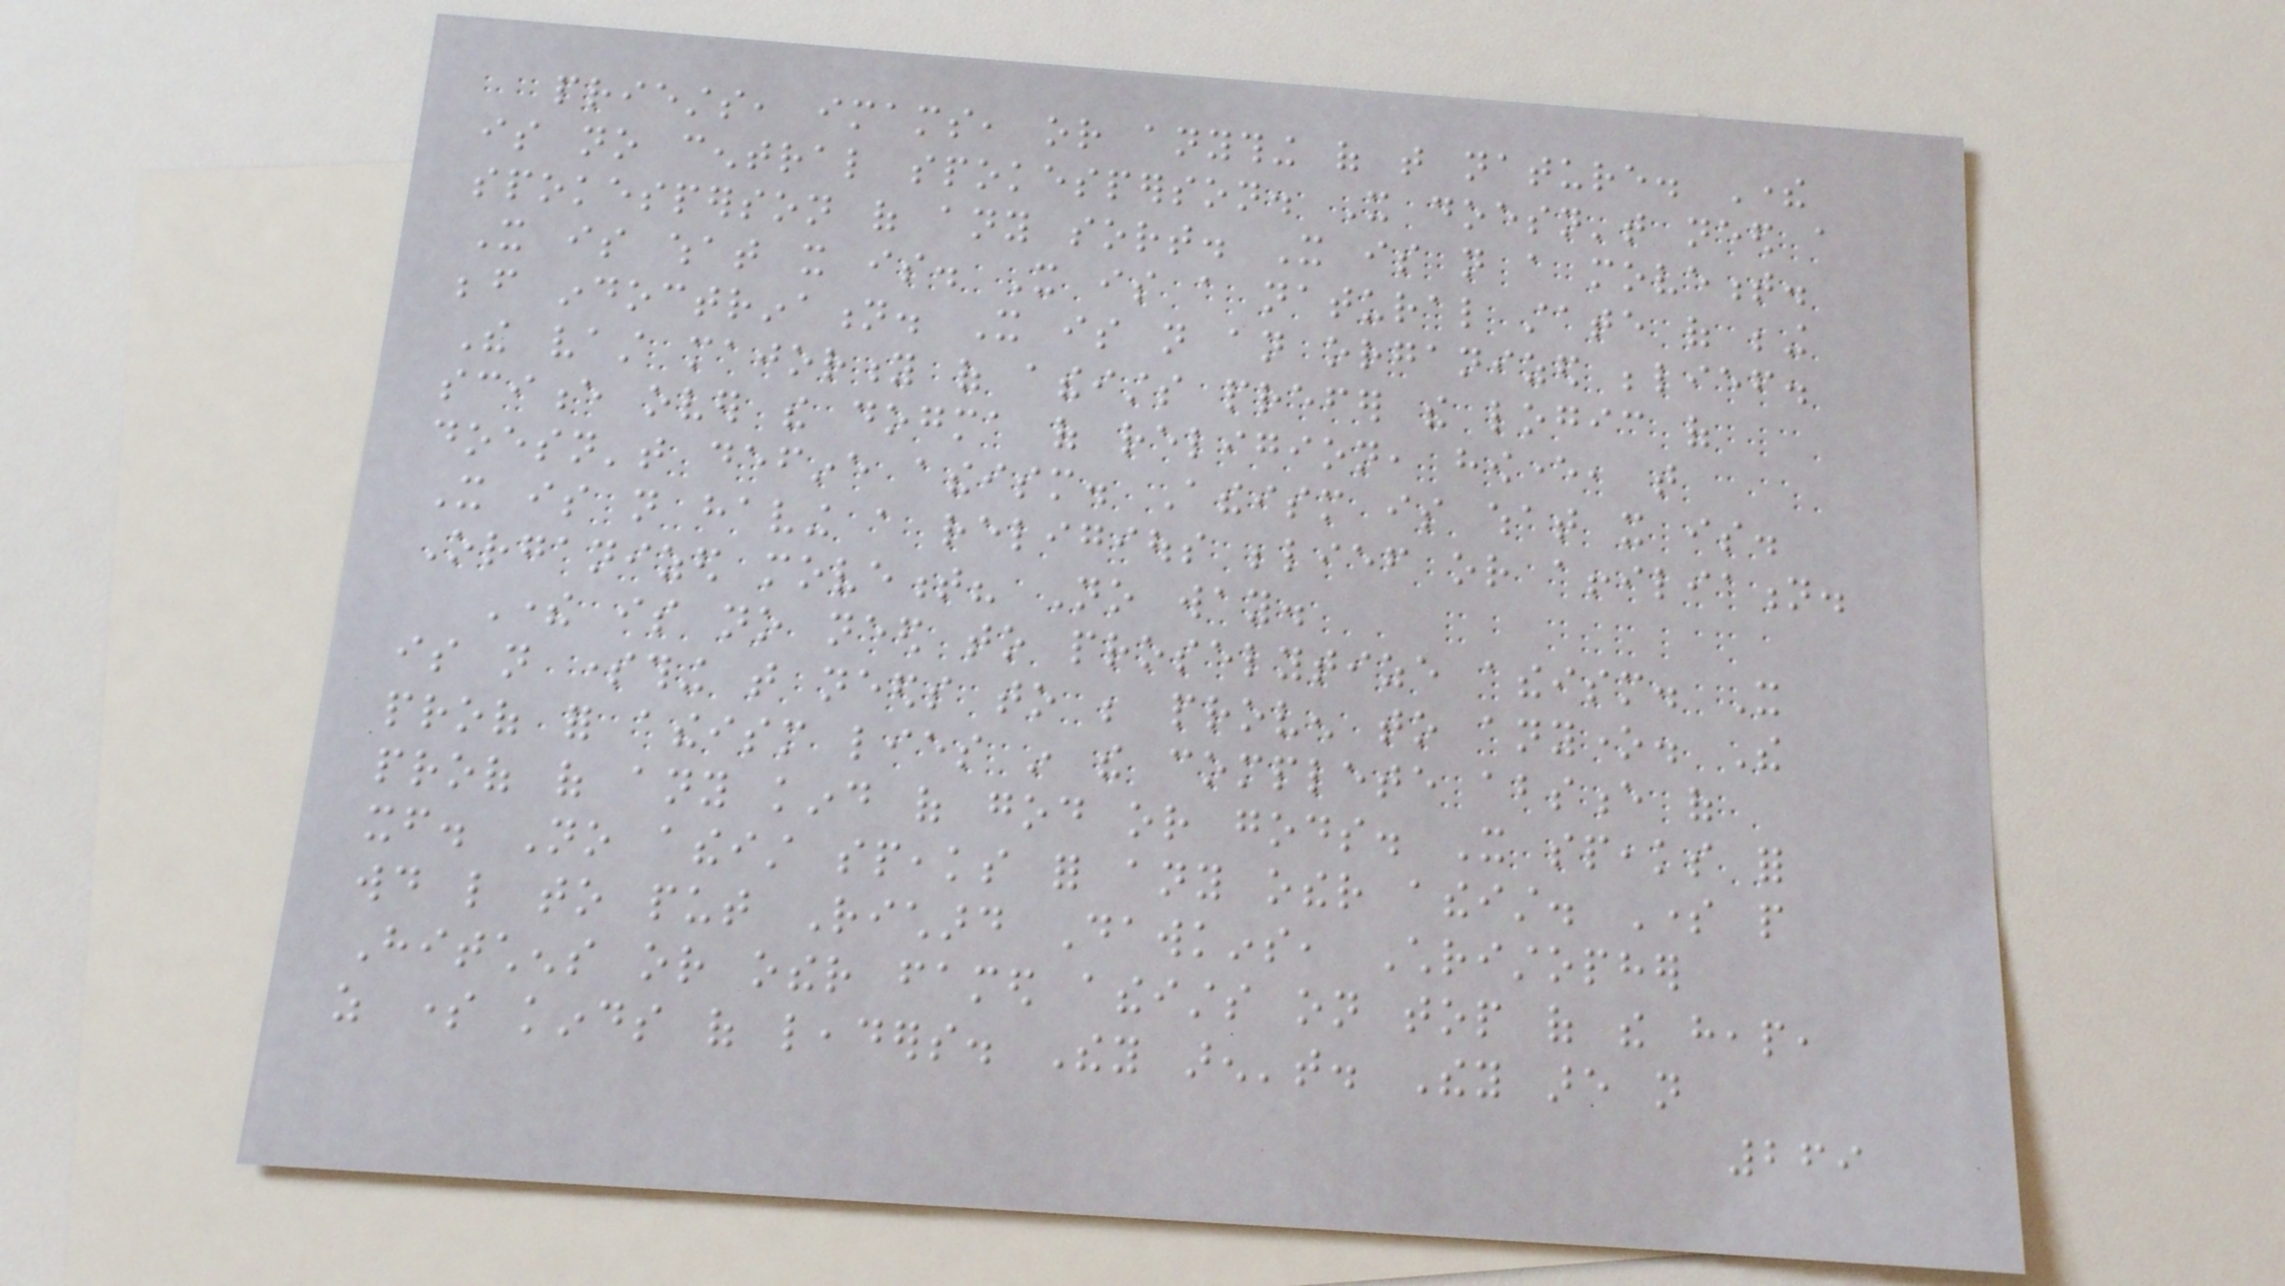priests, imams, or anything of that nature. There
is no central spokesperson. It doesn't need a
spokesperson of any sort. It is not a movement.
It is what it is. It is a natural state of being
before indoctrination. It is not an organized belief.
The vast majority of atheists prefer the logic of
science over the dogma of religion, however, that
doesn't define atheism. Atheism is what it is.
It is not having a religious belief or affiliation.
Organized movement? No way.
There is no need to proselytize atheism. It
is not something that needs to be proven to anyone. The
proof for atheism lies in the complete absence of
proof of any kind of god or gods. It speaks for
itself. No atheist speaks for any other atheist. Some people
would like to put Richard Dawkins, Christopher
Hitchens or other famed atheists on top of the heap,
as some kinds of leaders. They aren't. They are not
269
